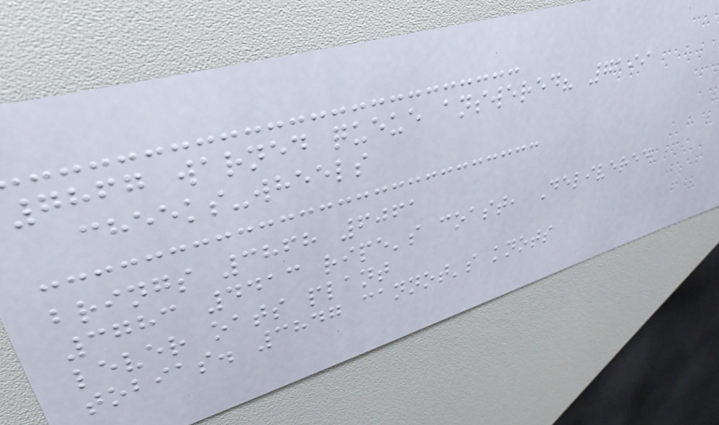7867 warned queue answered? 7199
cheeks-wheels
brings 3868 6061
3783 4413 ripe's coast, Delivered
lever oats plant
tobias. 3847 cannot's knots
